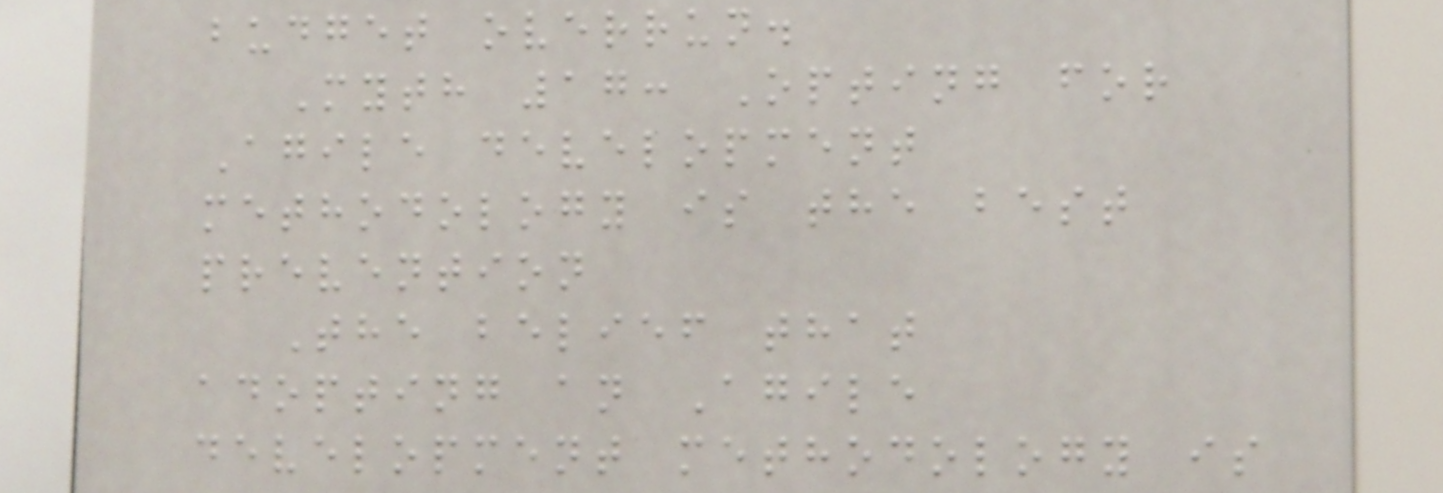budget overrun.
Myth 17: Opting for
Agile development
methodology is the best
prevention
The belief that
adopting an Agile
development methodology is
